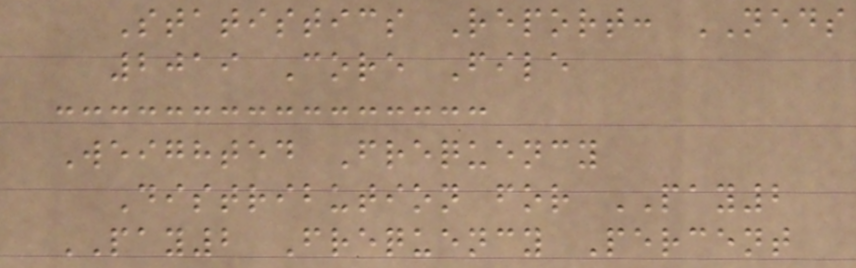Statistics Report: NEDS
2019 Core File
Weighted Frequency
Distribution for PAY2
PAY2 Frequency Percent
